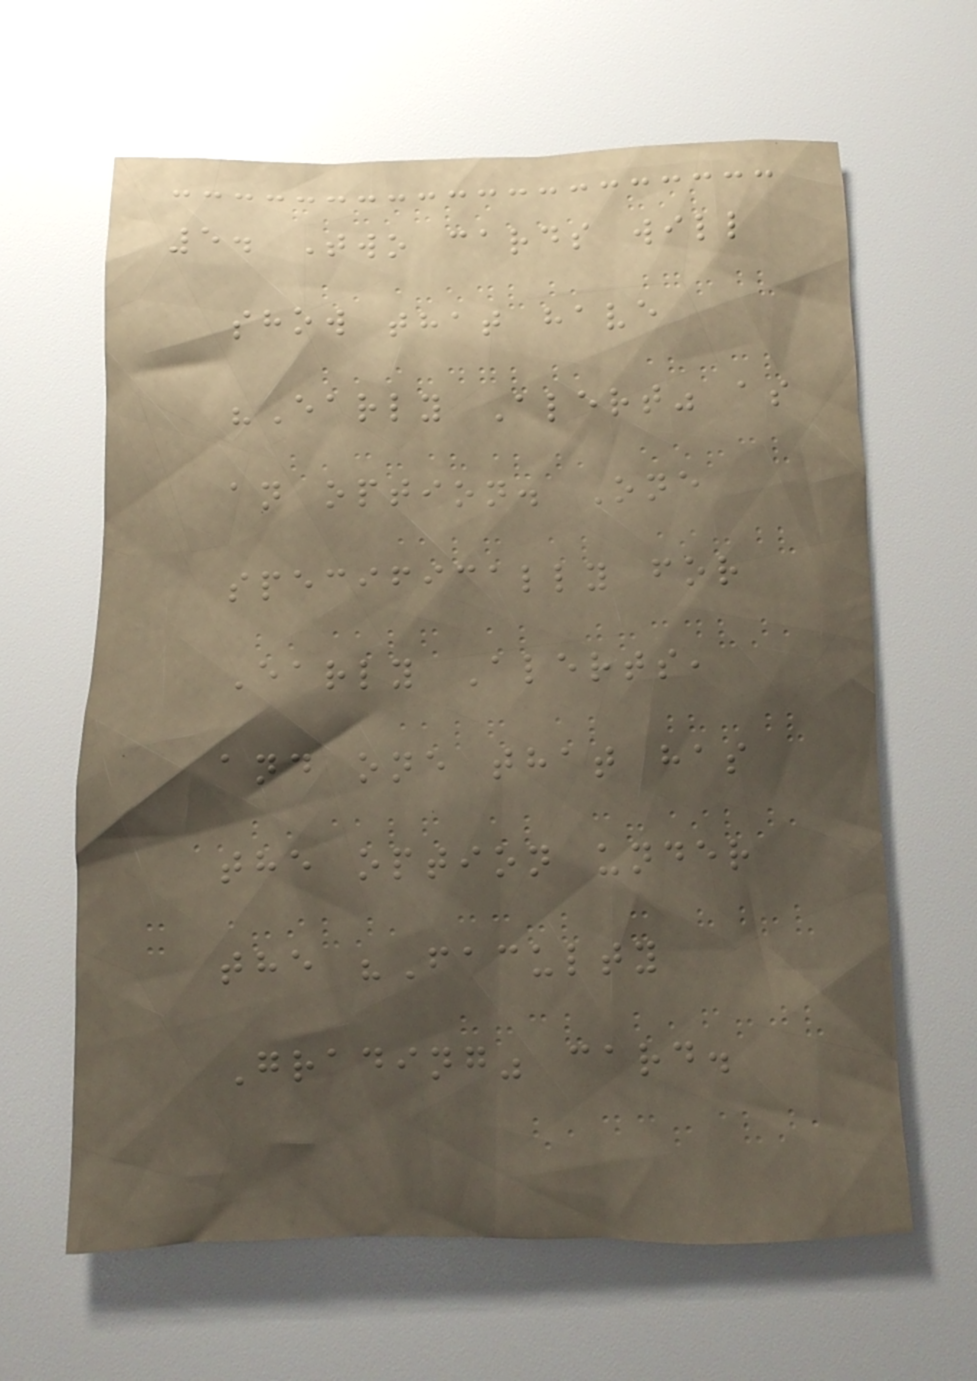5. Two cards will
show that have
"Early Alert" as
an option. One
specifically for
Early Alerts,
and one that has
the option under
the "Faculty
Grading" card.
